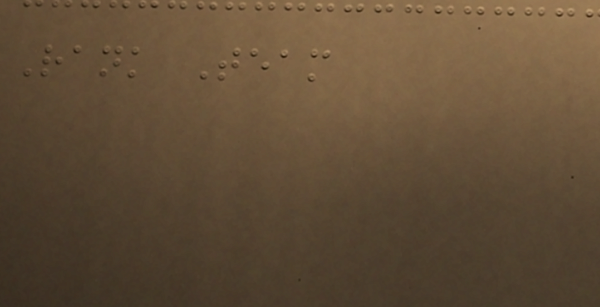Rank Team
